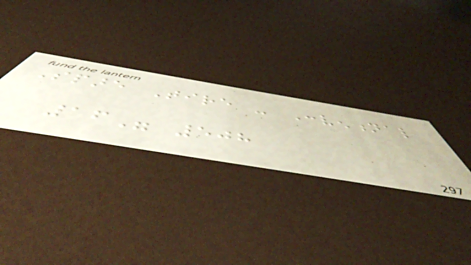Spare Tire - Conventional
16" 508
